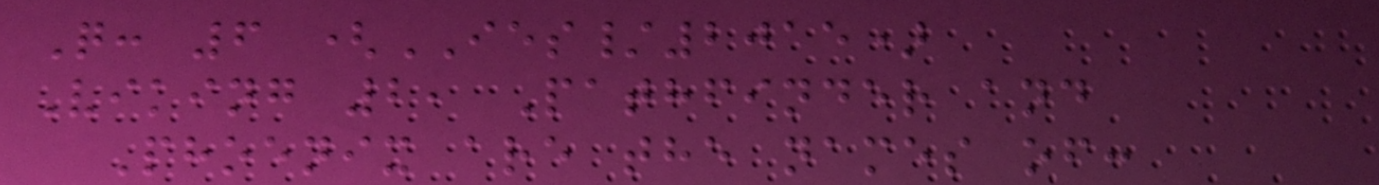Q: 6 (IES/2015)
Viking 2, Pathfinder and
Phoenix are the names of:
